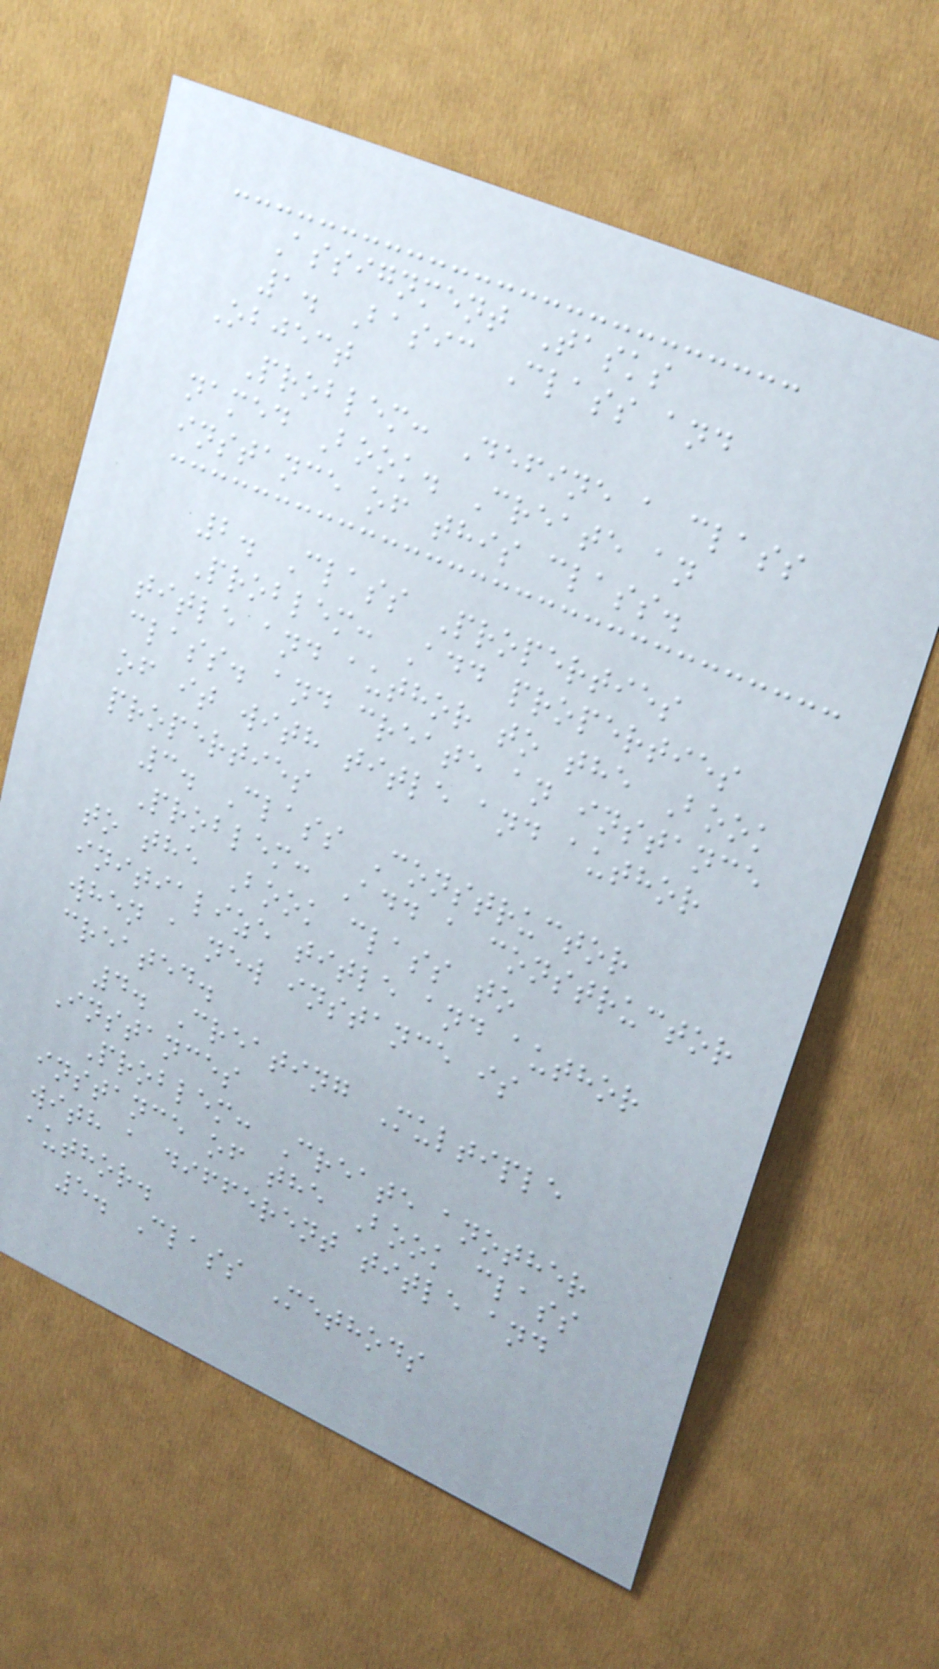Assignment Tasks
1. Basic Class and
Object
Problem: Define a class
named Book. Create an
instance of this class.
2. Class Properties
Problem: Add properties
title and author to the Book
class. and create an instance
of it with title and author
properties
3. Class Constructor
Problem: Add a constructor
to the Book class to
initialize title and author
when a new instance is
created.
4. Creating Multiple
Instances
Problem: Create another
instance of the Book class
with a different title and
author.
5. Class Methods
